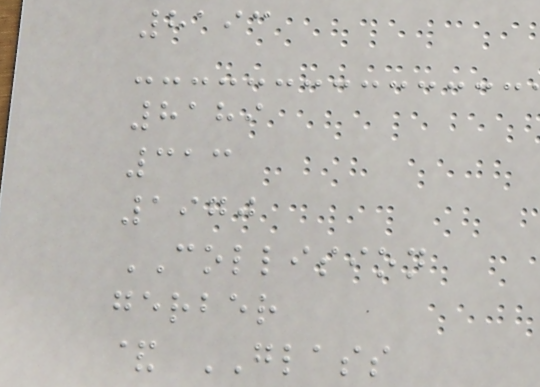8193
8189
313
1970
COLLISION
gerber
& GLASS
